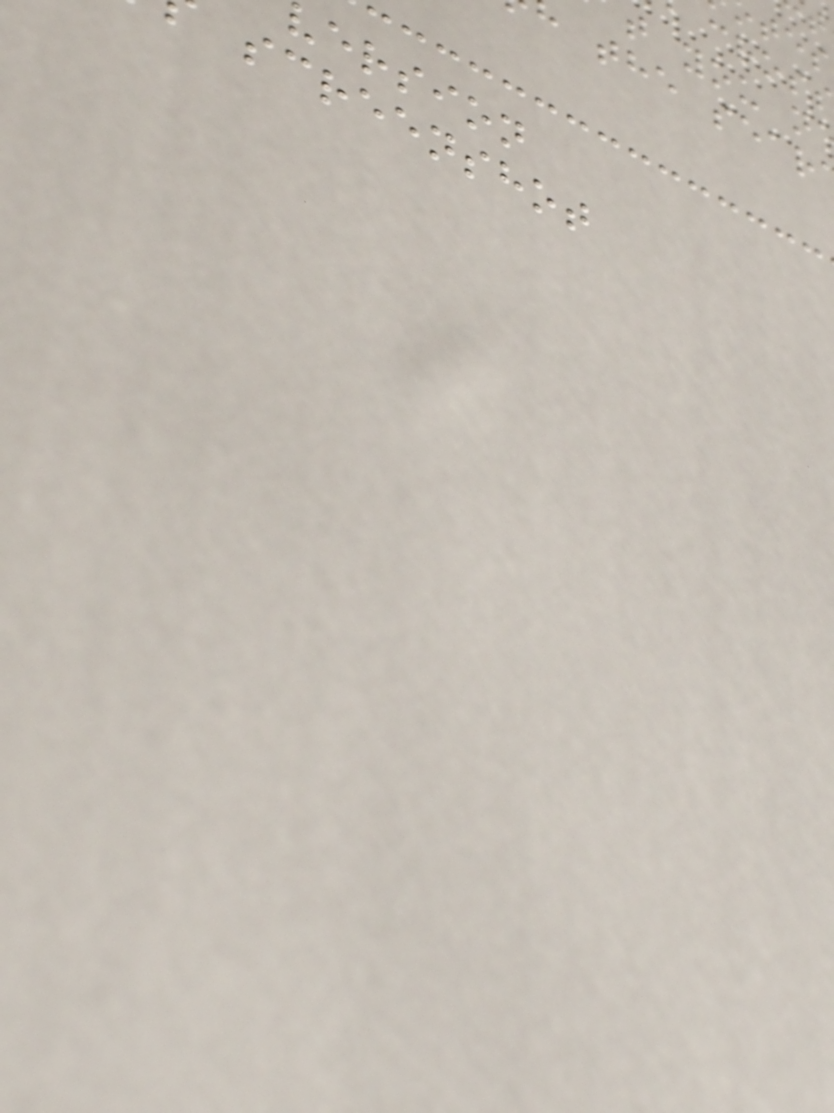t you n
the sear
ersion
screenshot
